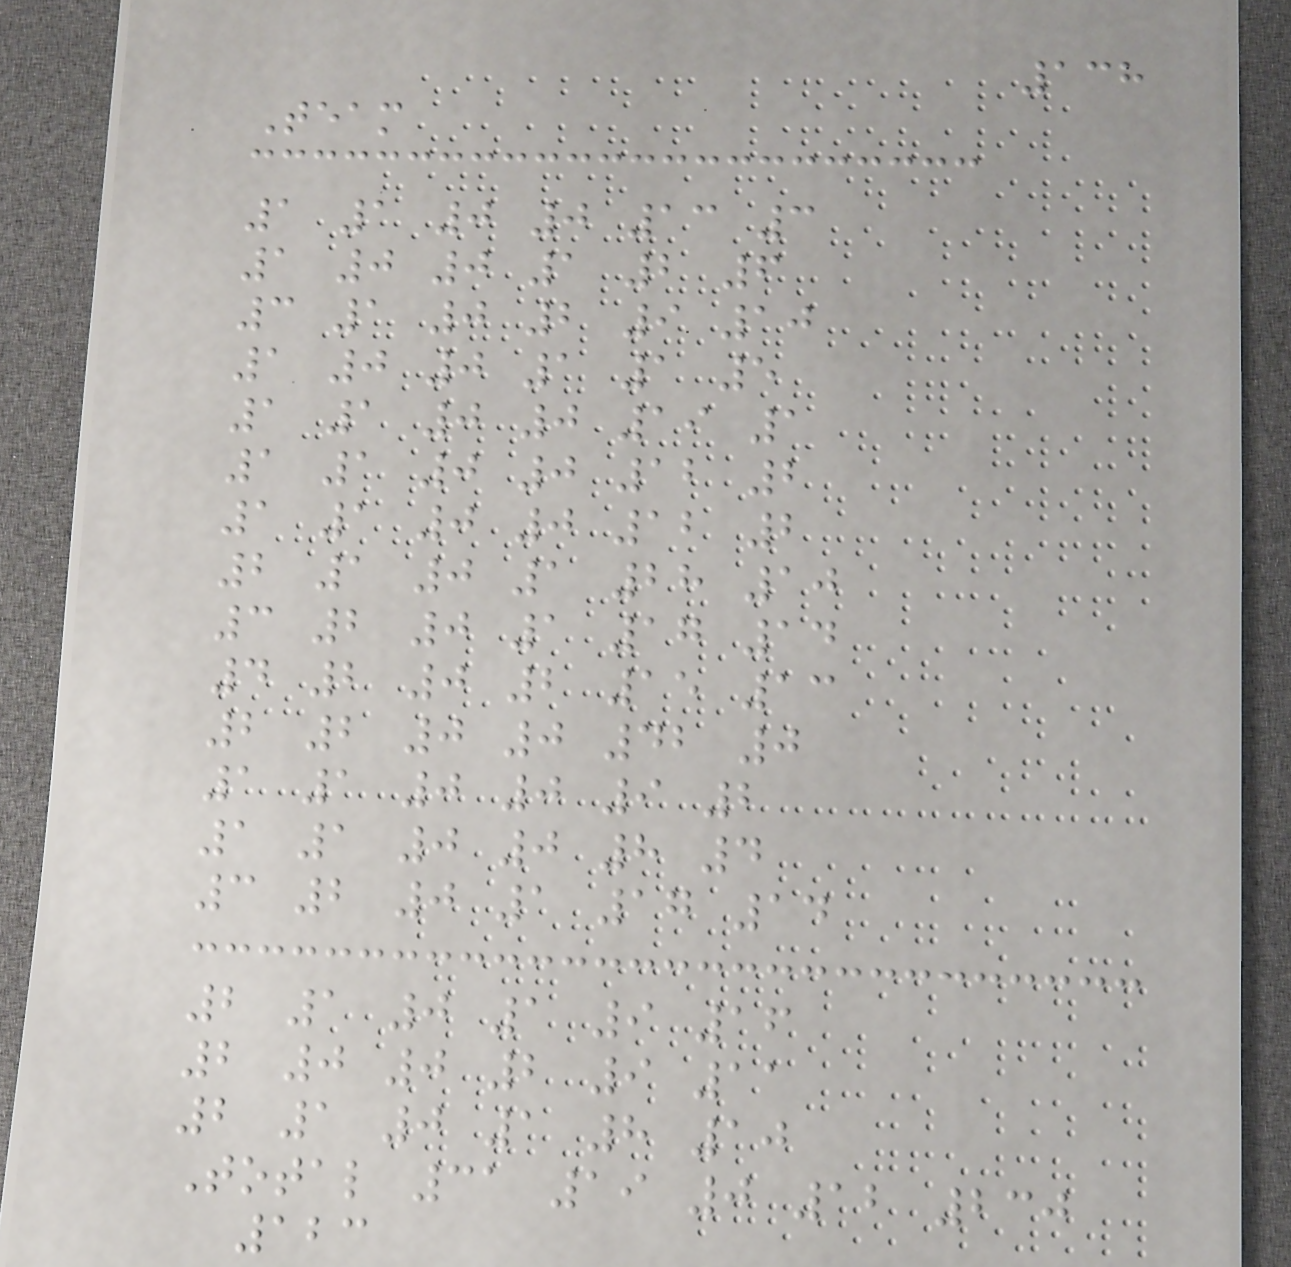138
Team
1 1 0 0 13 3
1 0 0 1 2 6
3 1 0 2 9 10
1 0 0 1 1 5
1 1 0 0 19 1
1 1 0 0 12 2
1 1 0 0 12 2
2 1 0 1 28 10
3 2 0 1 17 14
4 2 0 2 15 13
2 2 0 0 42 0
1 1 0 0 9 2
1 1 0 0 8 4
3 2 0 1 17 14
2 1 0 1 9 16
2 0 0 2 9 11
2 1 0 1 8 10
Total 31 19 0 12 230
123
